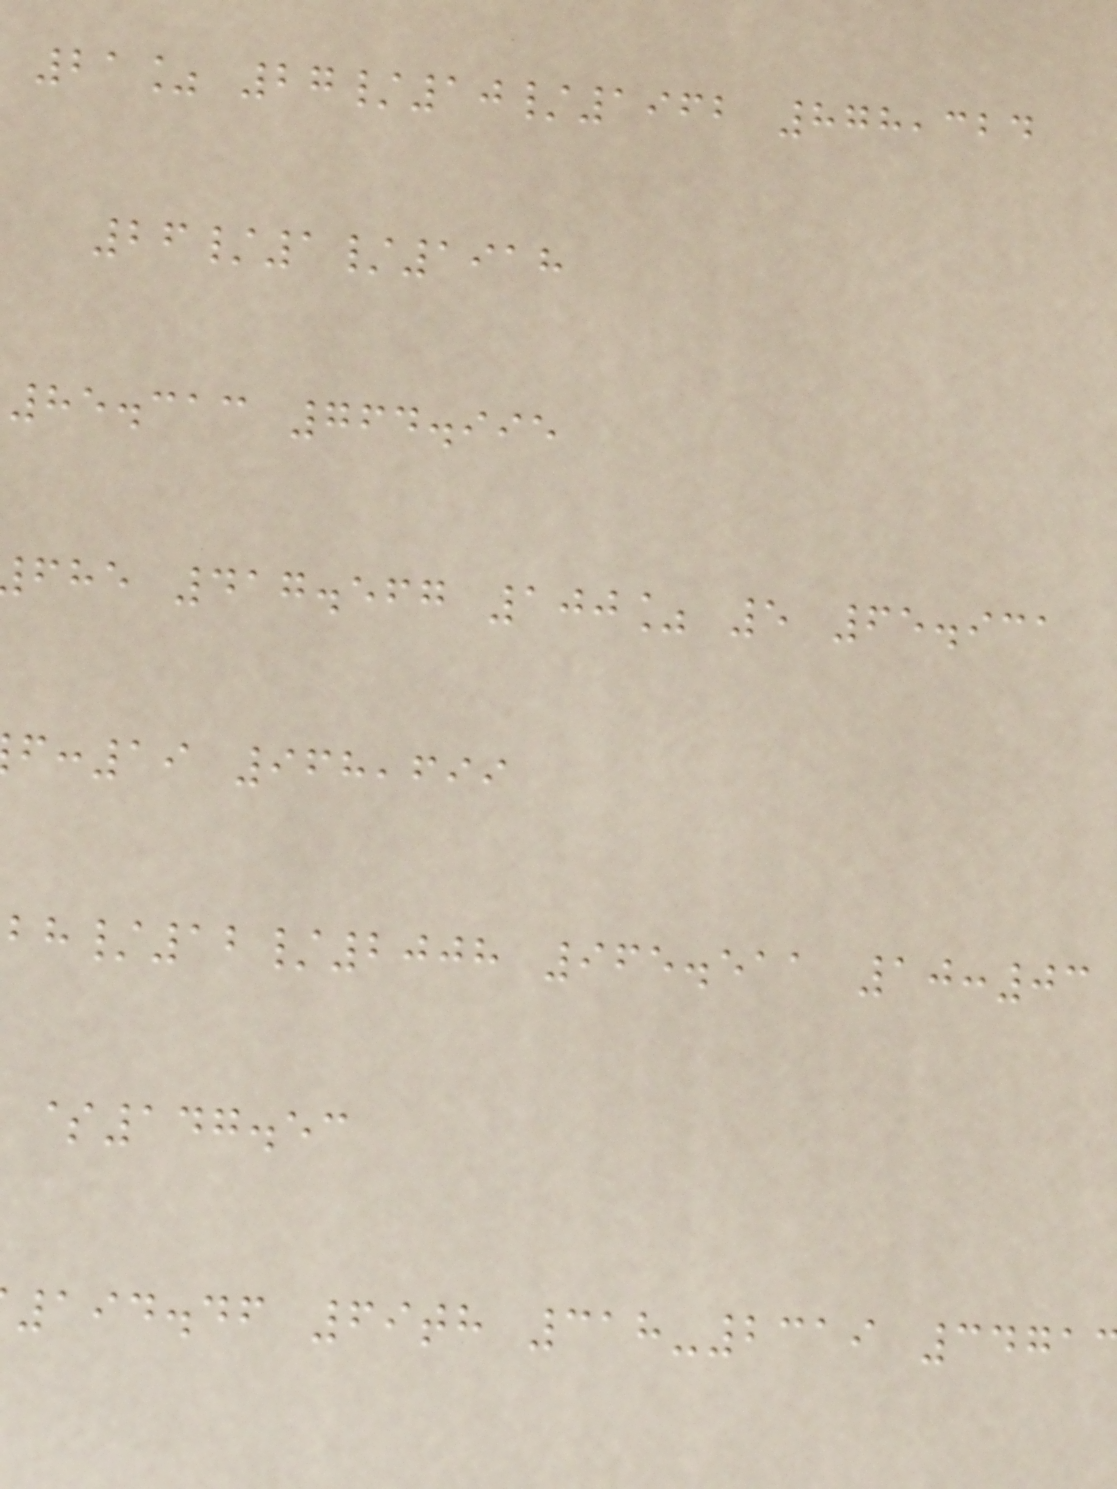21% 27/10/1962 878,324
26/1/1918
85.313 764.995
fhe 417.567 100% 5 65.931
:19 968,699
/12/2008 965.511 10:03
$147.53
194.46 69th 318-2319 3471
